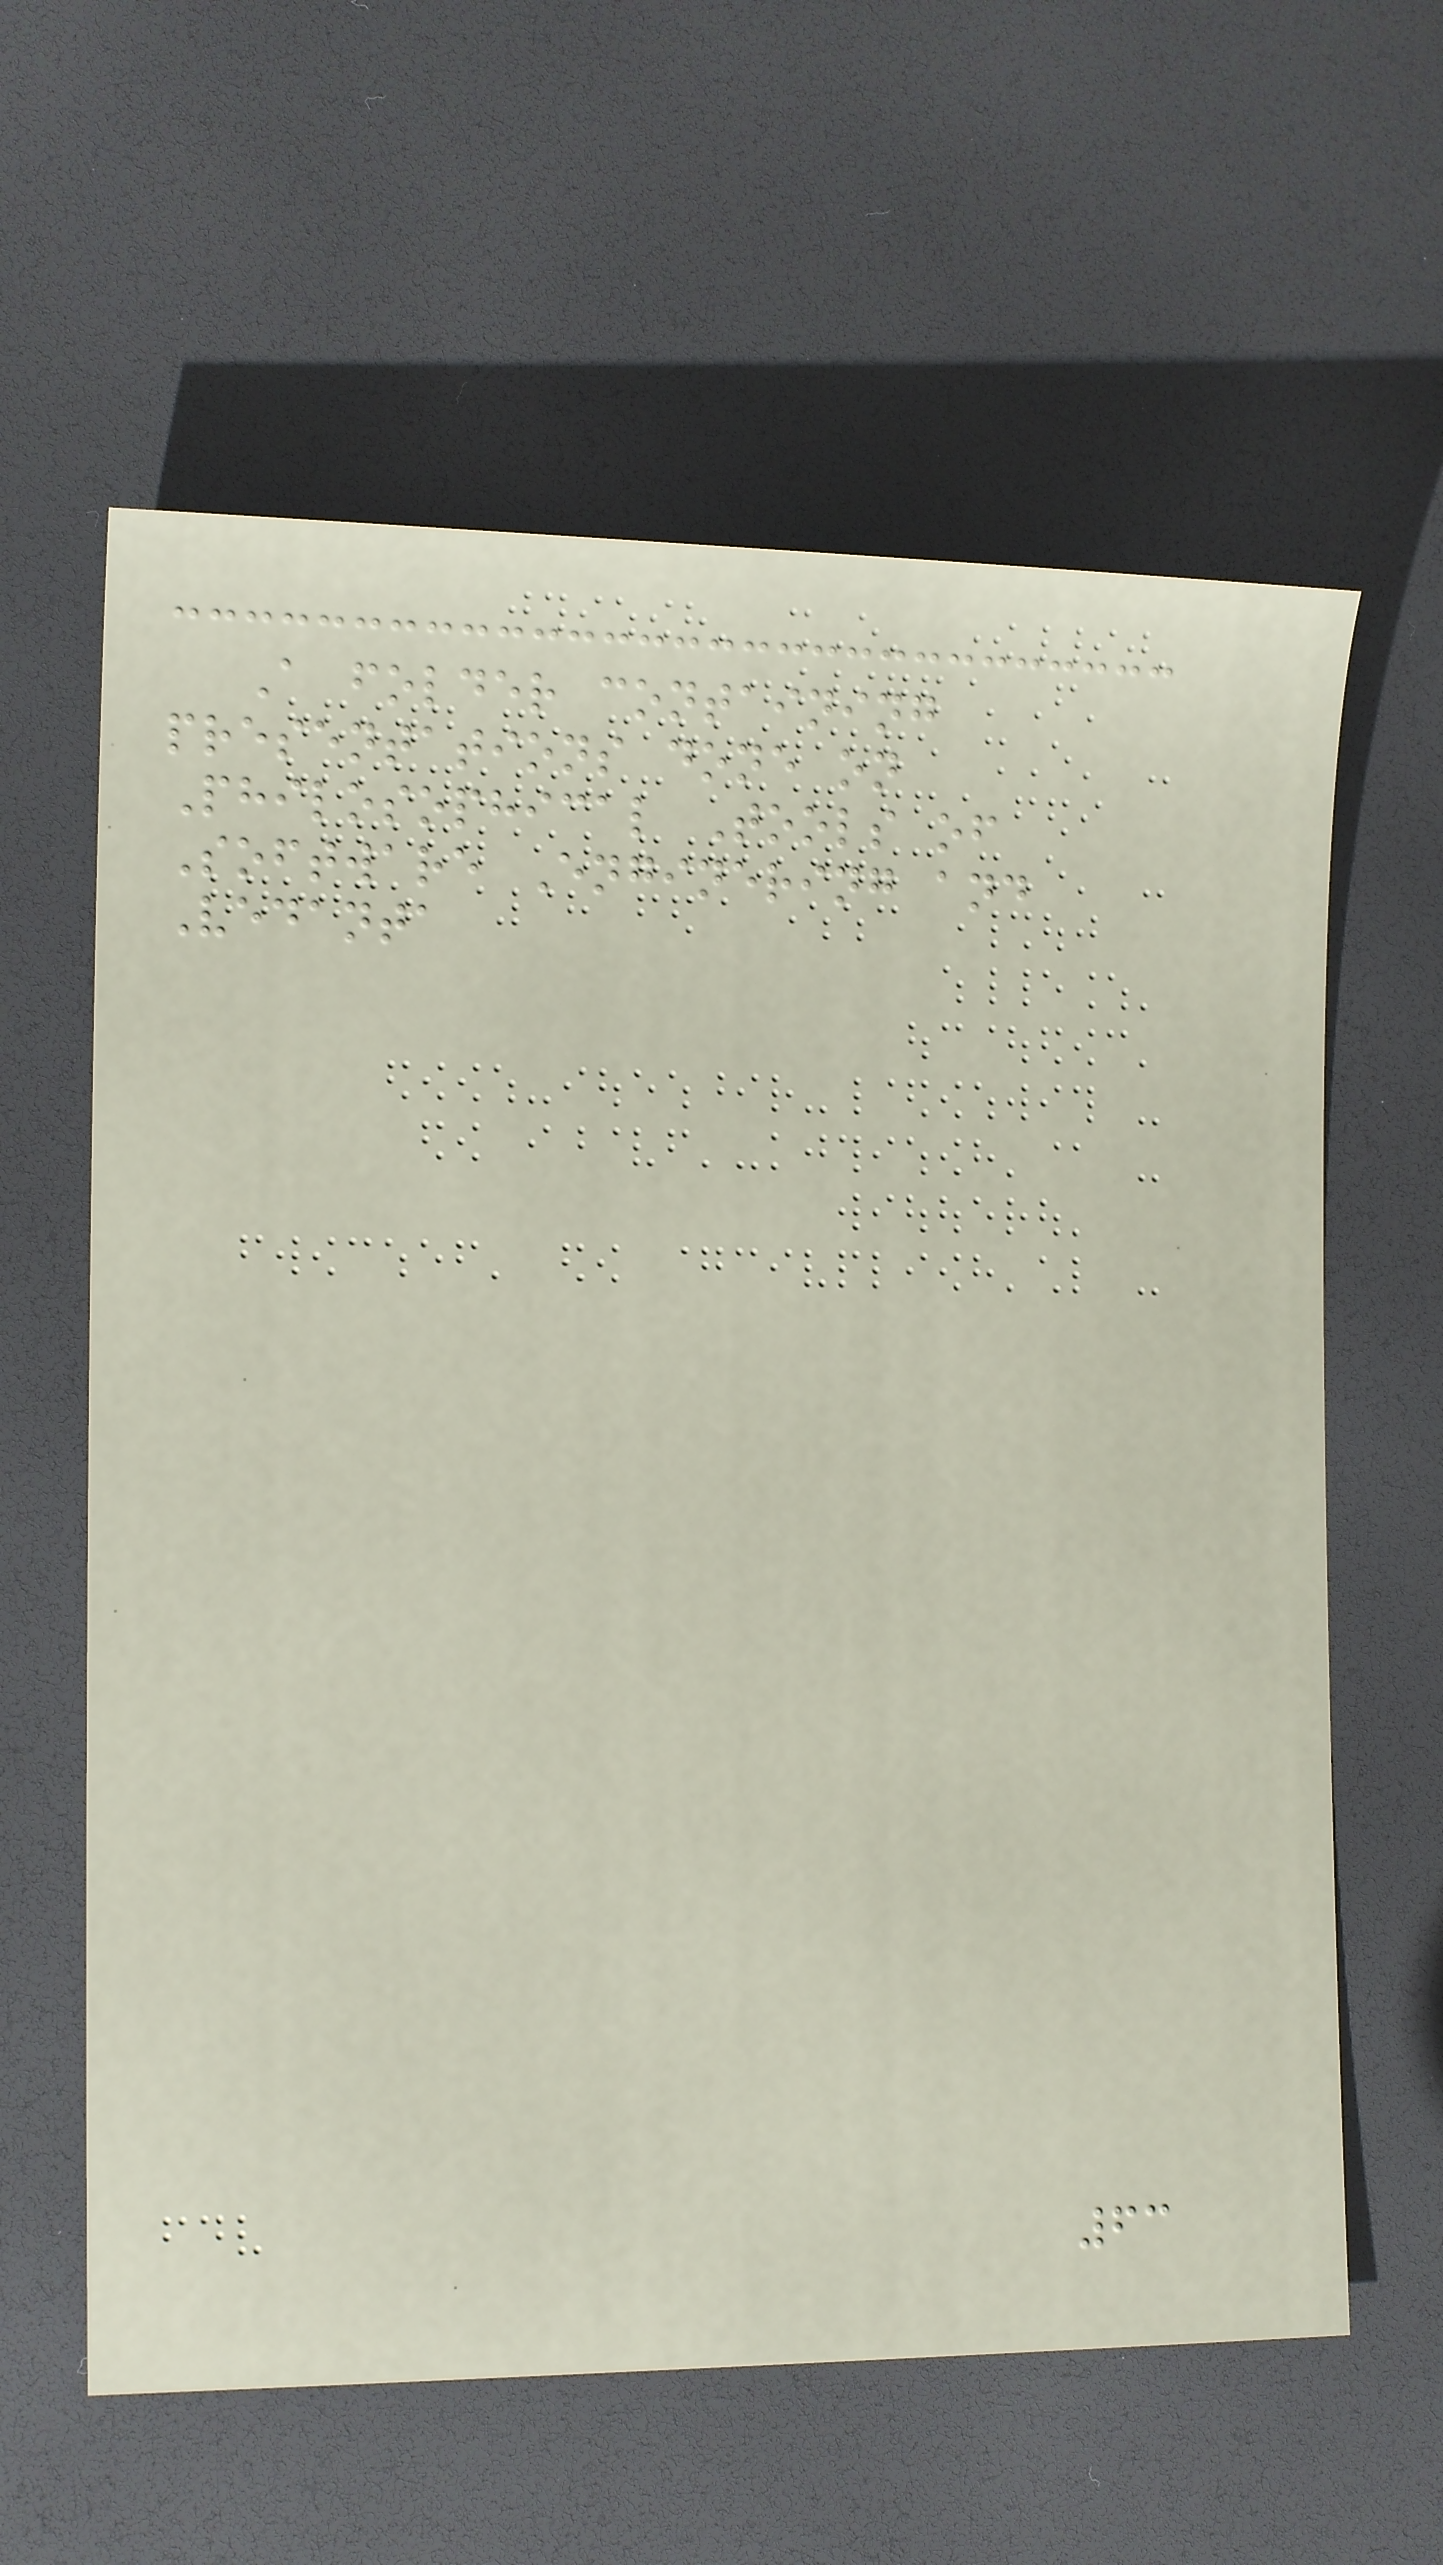A folder containing
presentations done on
Philosophical Tools of
Software Enginering and
Vedanta
63
